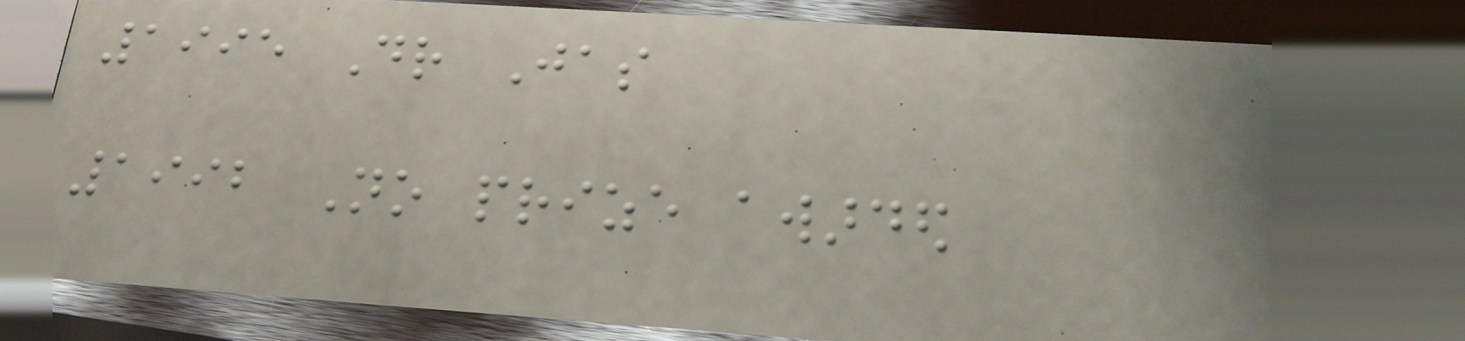1995 Dr Jas
1992 No prize awarded
